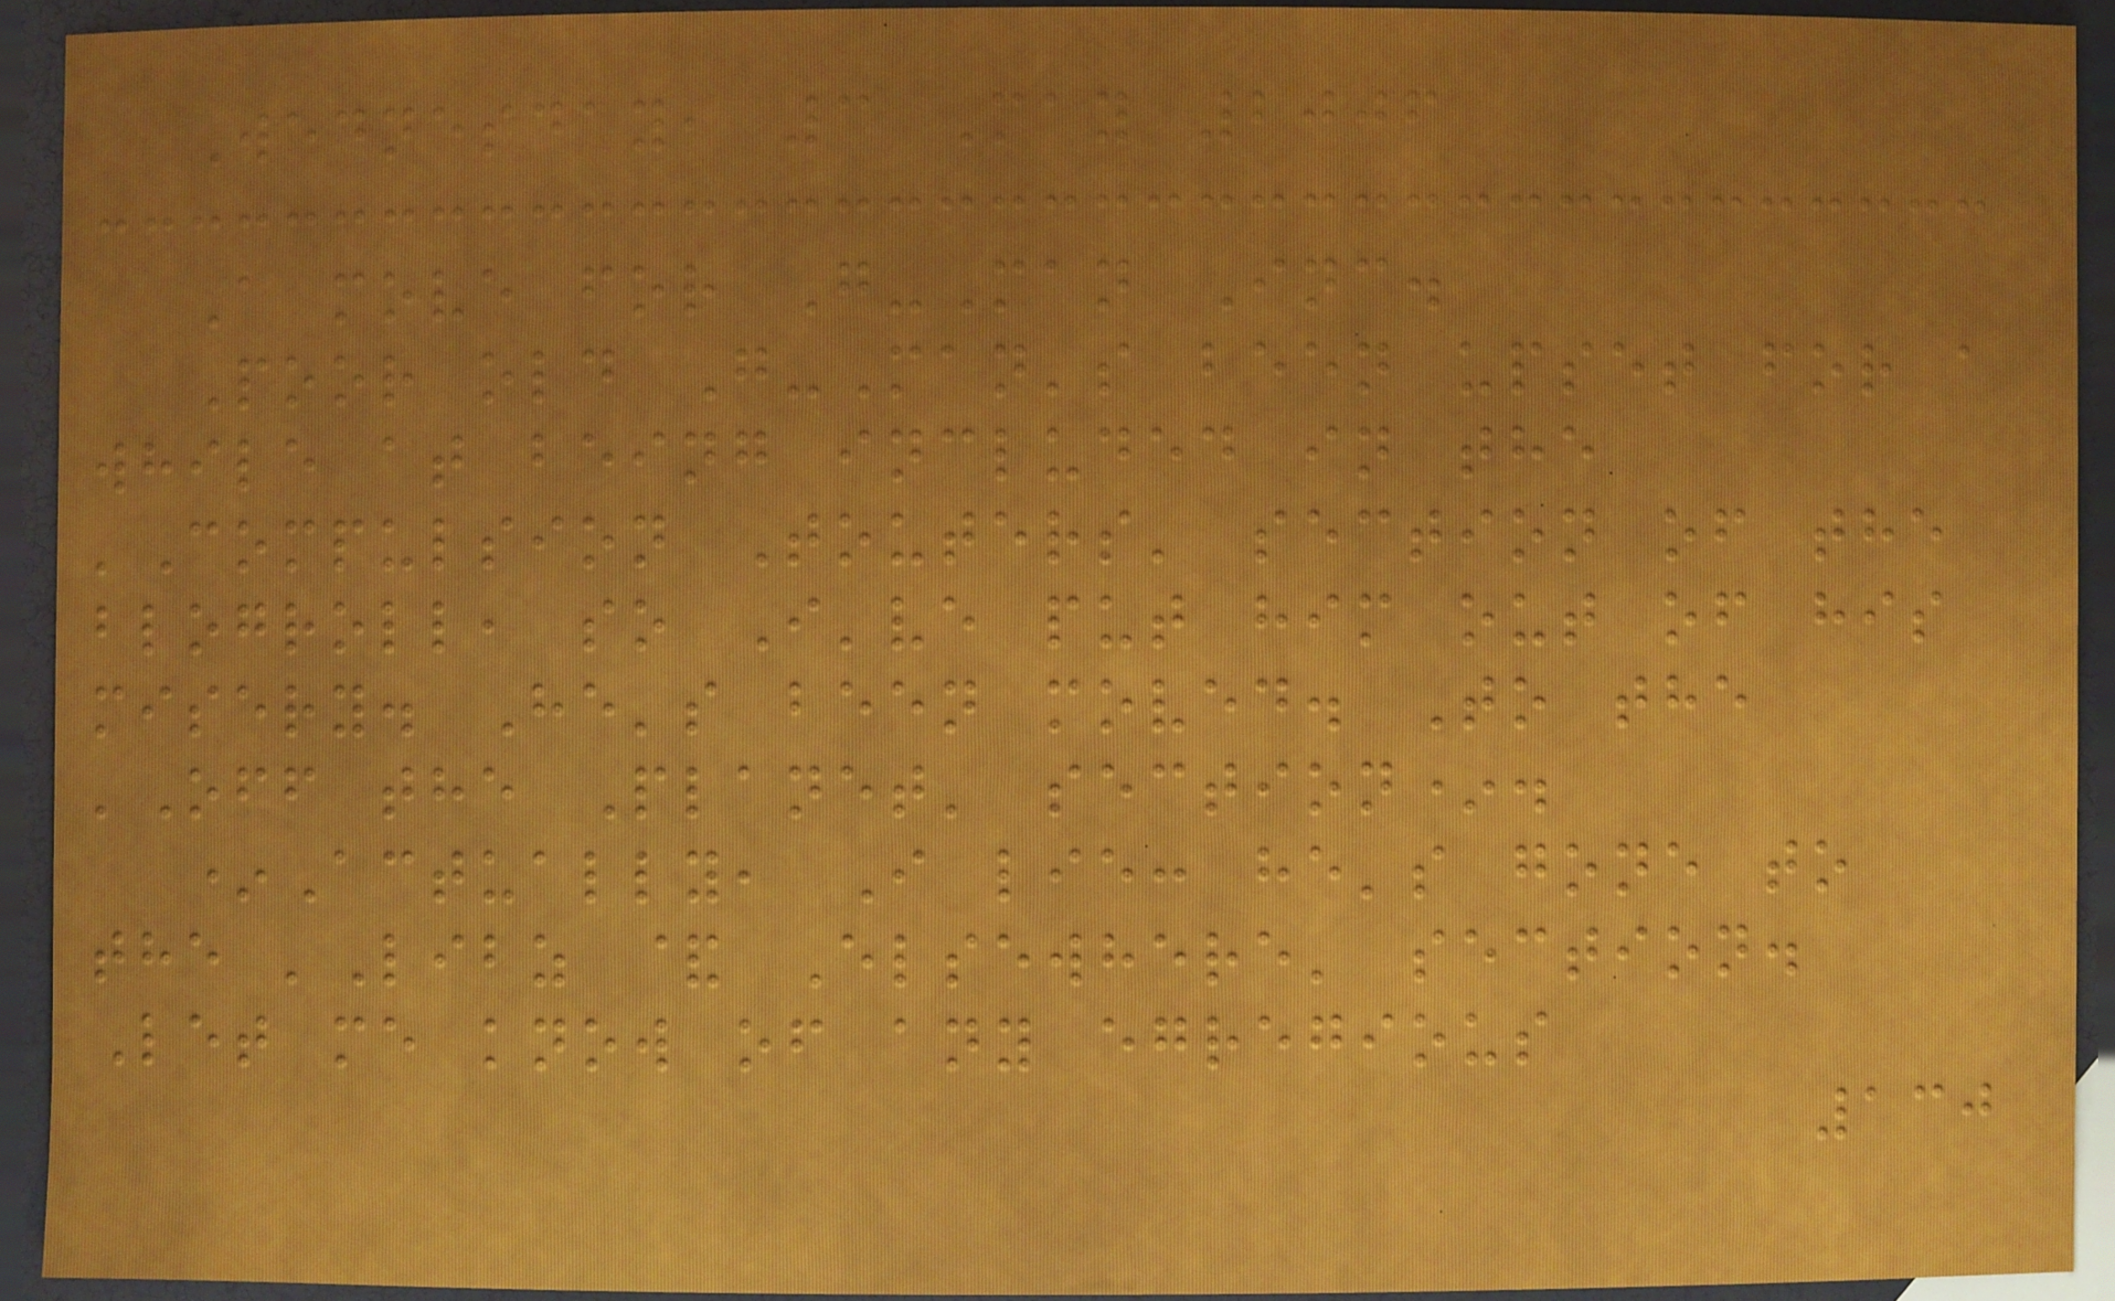Wednesday, 3 May 2006
A move for G-Man Inc.
Poor old G-Man's been upset for a
while at being included in the
'Compulsion Touters' section of the
blogroll, so I've put him out of his
misery. He's been moved. To the
'Off the Planet' section*.
*Actually, I lie: he's gone to
the 'Libz & Elsewhere' section.
Let me know of any egregious
130
